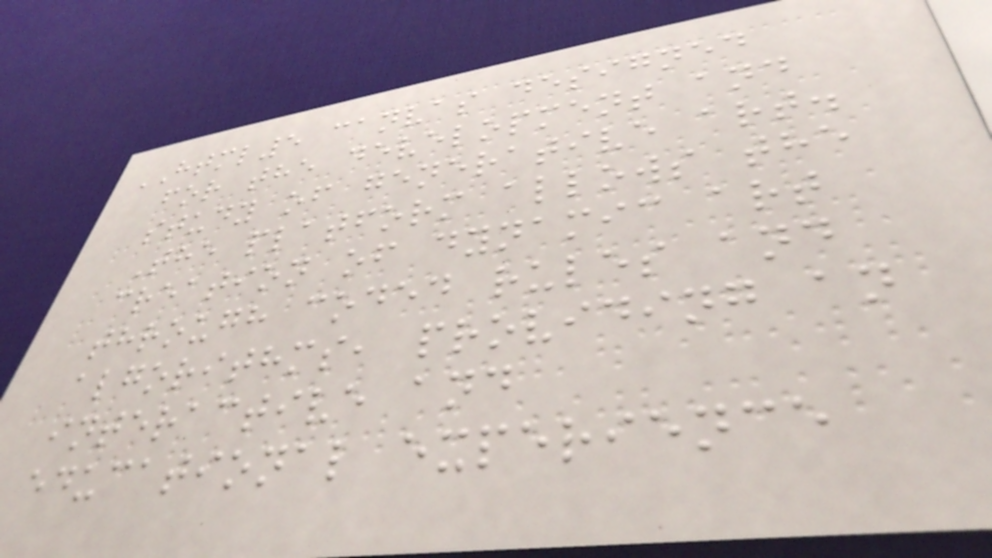HTML5 canvas designed
for the development and
study of generative art.
The platform allows the
creation of dynamic art
through coded rules and
algorithms, providing an
interactive and
educational experience
